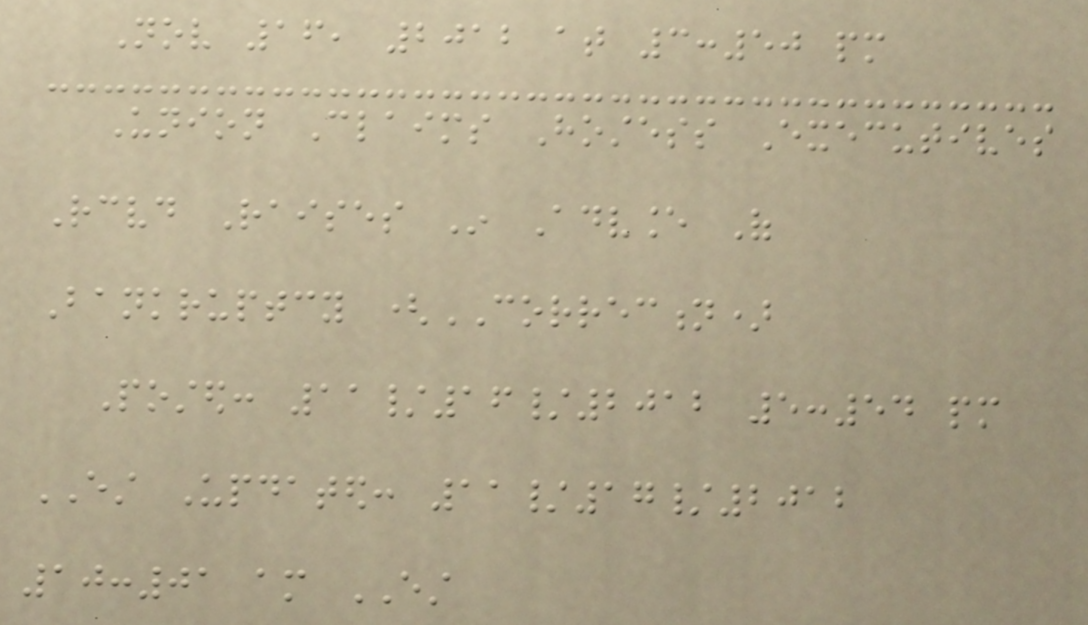Nov 16, 2012 at 3:50 pm
Union Claims Hostess Executives
Received Raises In Advance Of
Bankruptcy (CORRECTION)
Posted: 11/16/2012 5:54 pm
EST Updated: 11/17/2012
10:01 am EST
